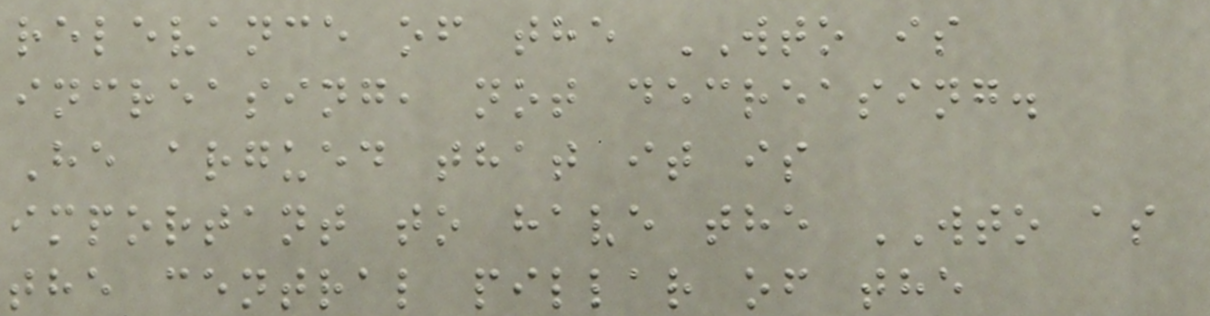relevance of the WTO is
increasing, not decreasing.
He argued that it is
important to have the WTO as
the central pillar of the
